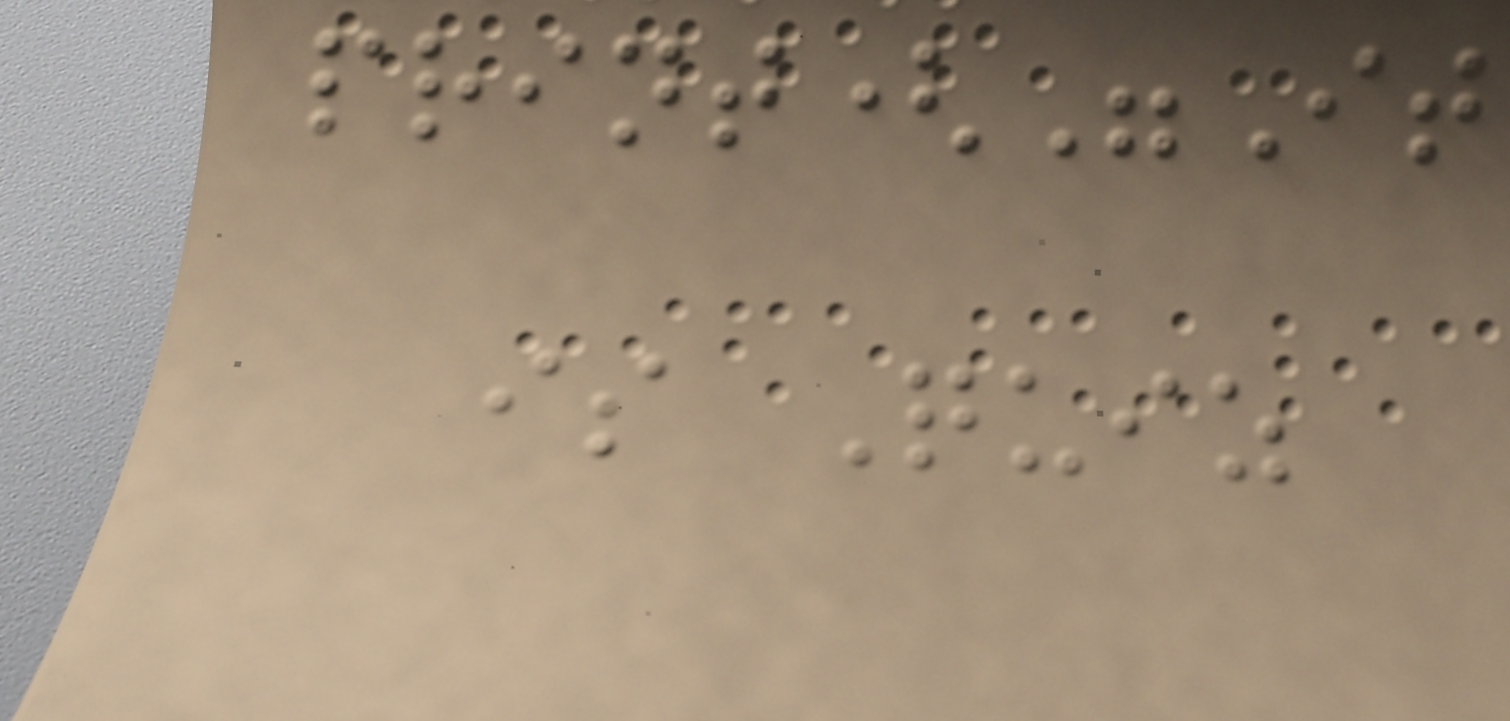print("It
is Quiz
